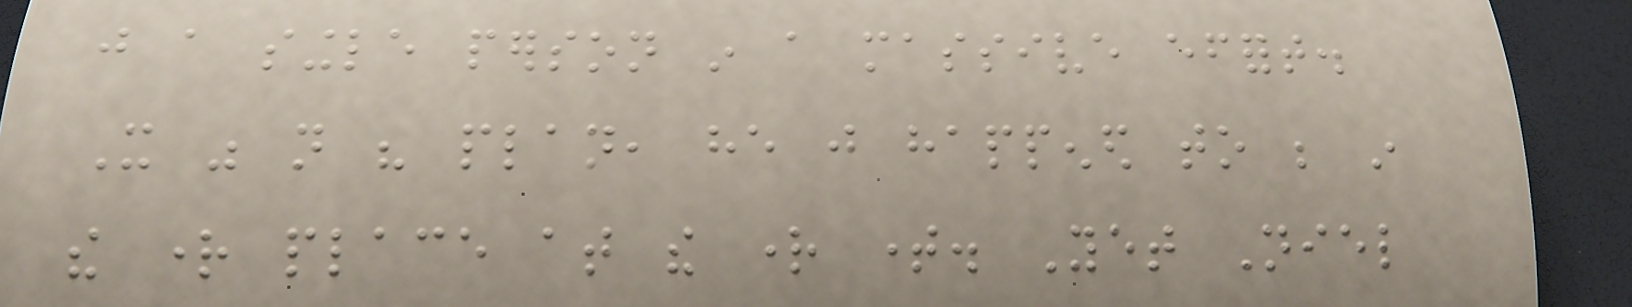just a single person in a massive effort.
It was not his plan, he just happened to be in
the right place at the right time. Yet Niel
